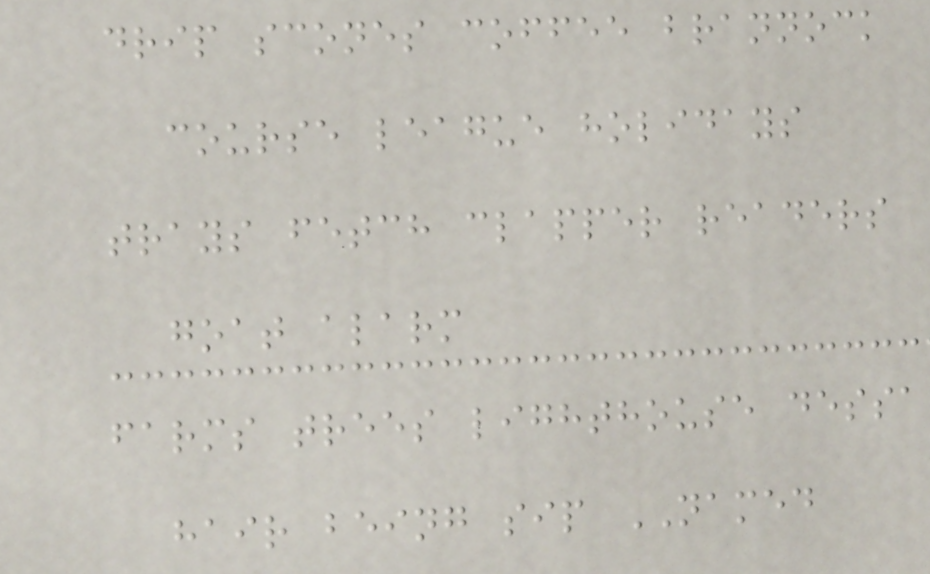drip scones coffee brannock
course league holidays
trays fetch clapper readers
goat alarm
farms trees lighthouse dessa
hair being sip NAMED
